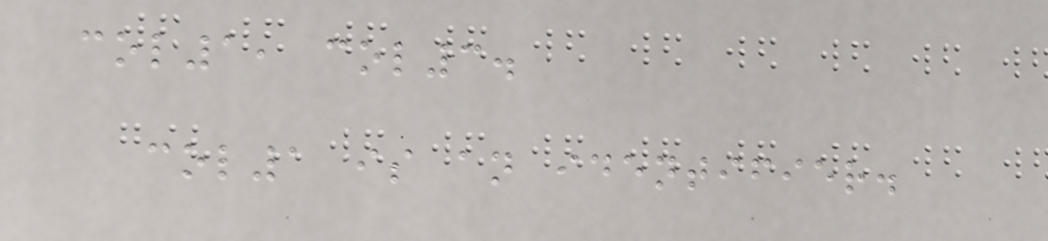col1, col3.
col1 is an identifier.
